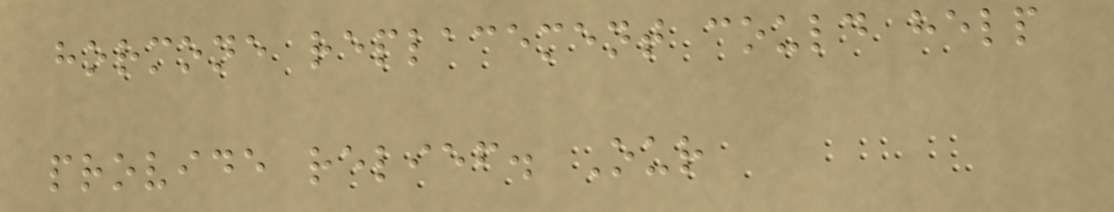hormone replacement could help
provide relief. Our
